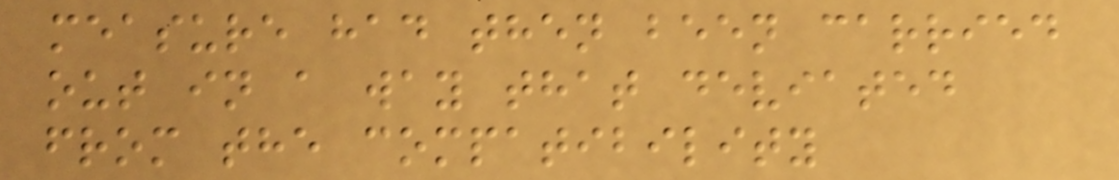measure had then been carried
out in a way that deviated
from the compatibility
